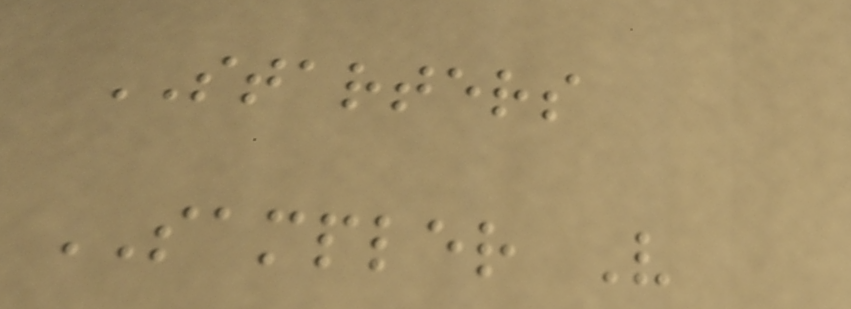STARTERS
SAMPLER V
